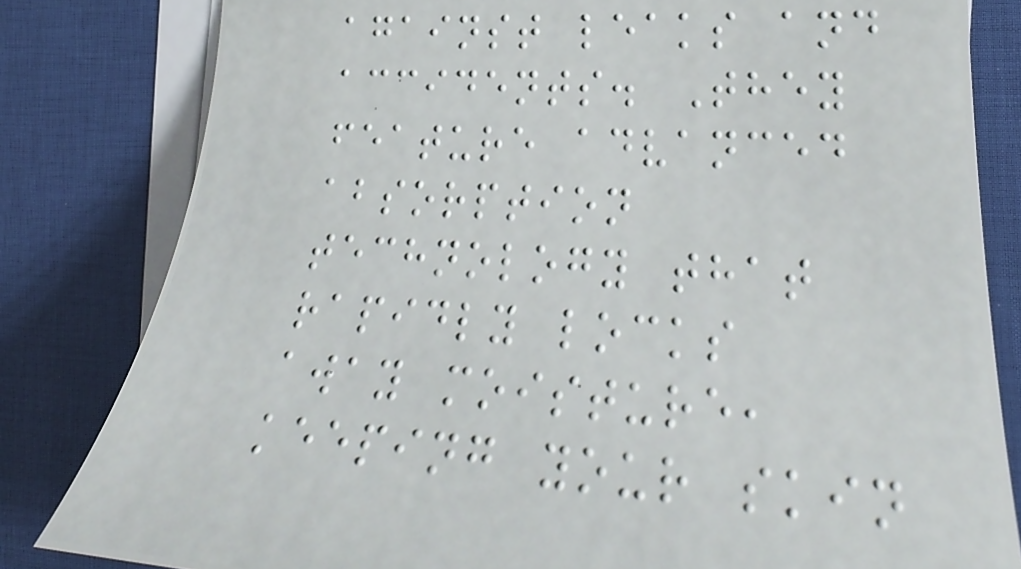against leaks and
accidents. They
feature advanced
absorption
technology that
rapidly locks
away moisture,
keeping your skin
